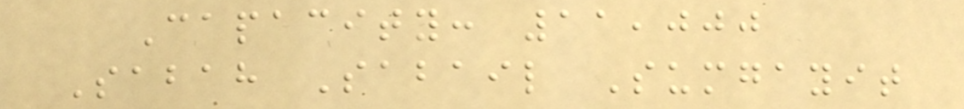Capacity: 11,000
Sabah Sabail Sumgayit
